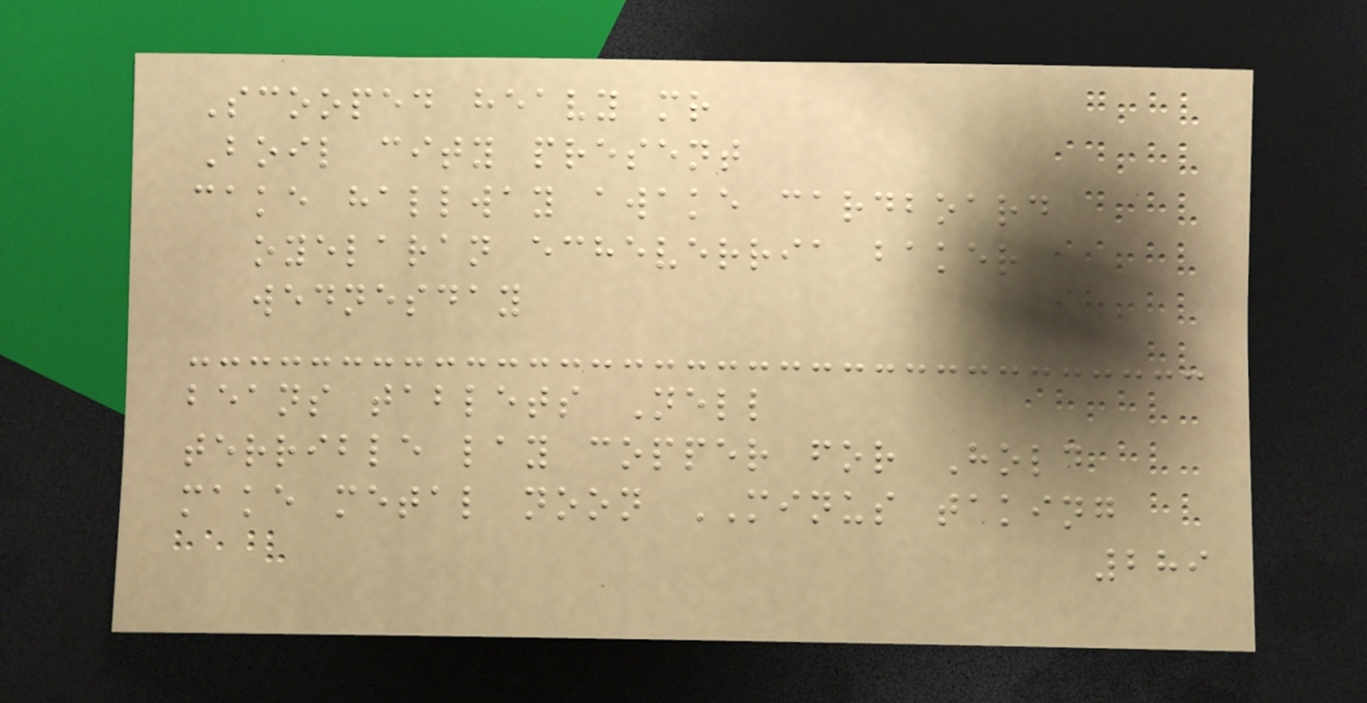Scooped heavy mr
Boil city present
cake hallway awake cardboard
oyelaran echeverria baker
wednesday
beans tablets Nell
terrible lay copper for Hold
make metal noon MINUS taking
289
